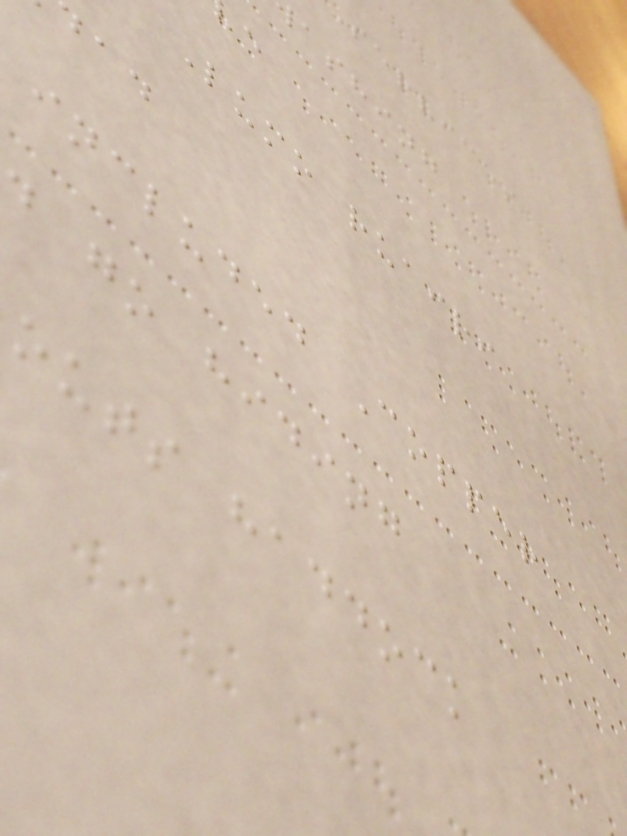services
ashing
Lumo ruairi
included Copper
go hiding
outs haddock
